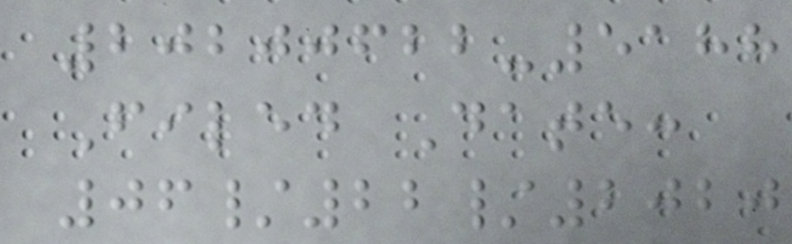20200622-5188
Filed Date:
06/22/2020
